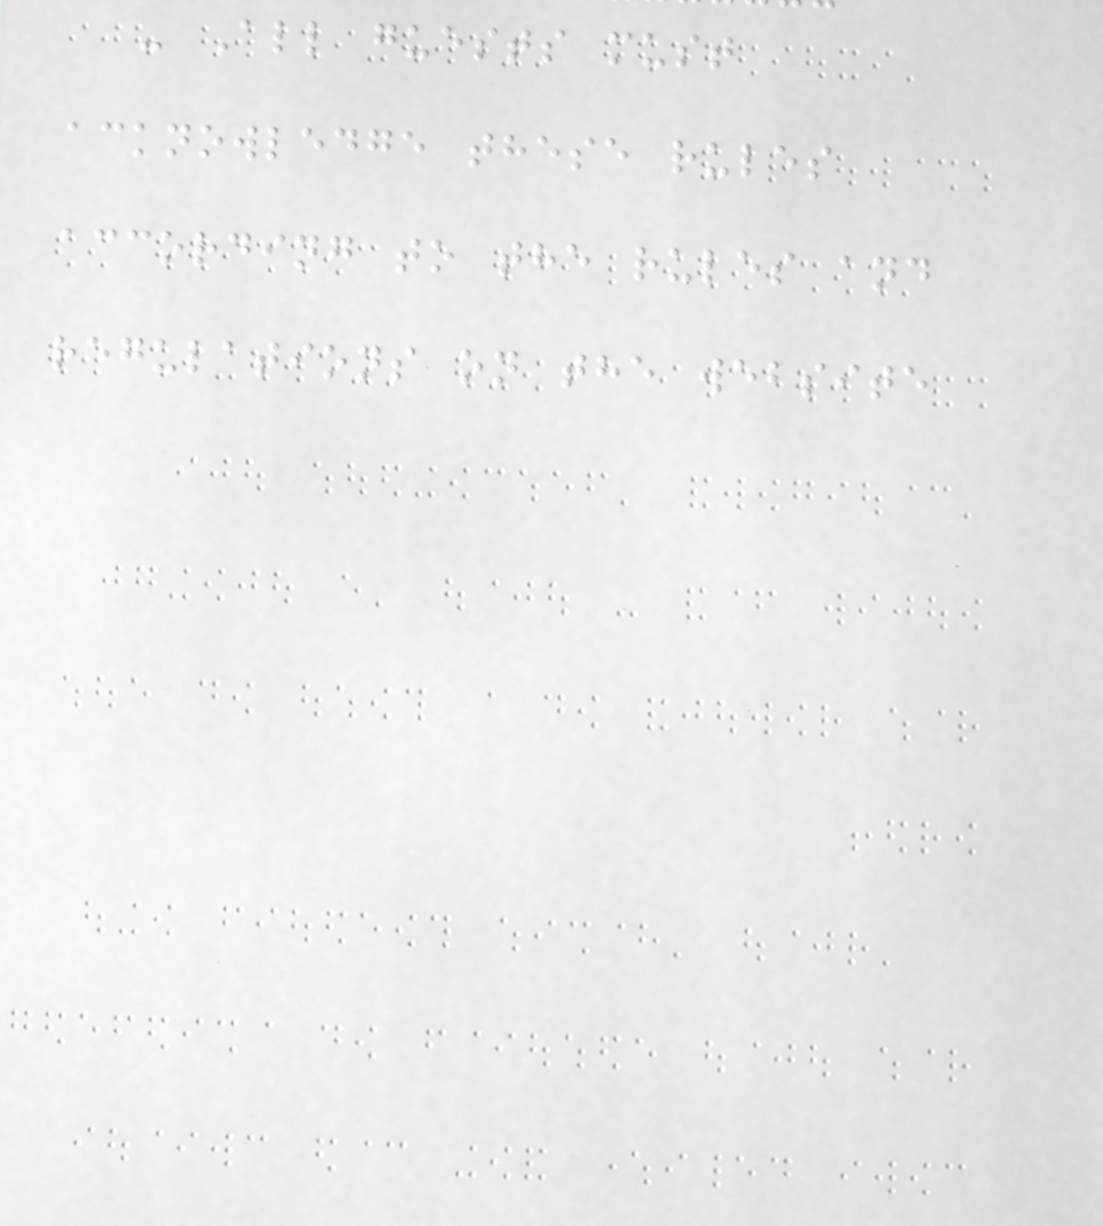- All guests must
acknowledge these rules
according to the rules and
regulations on the website
